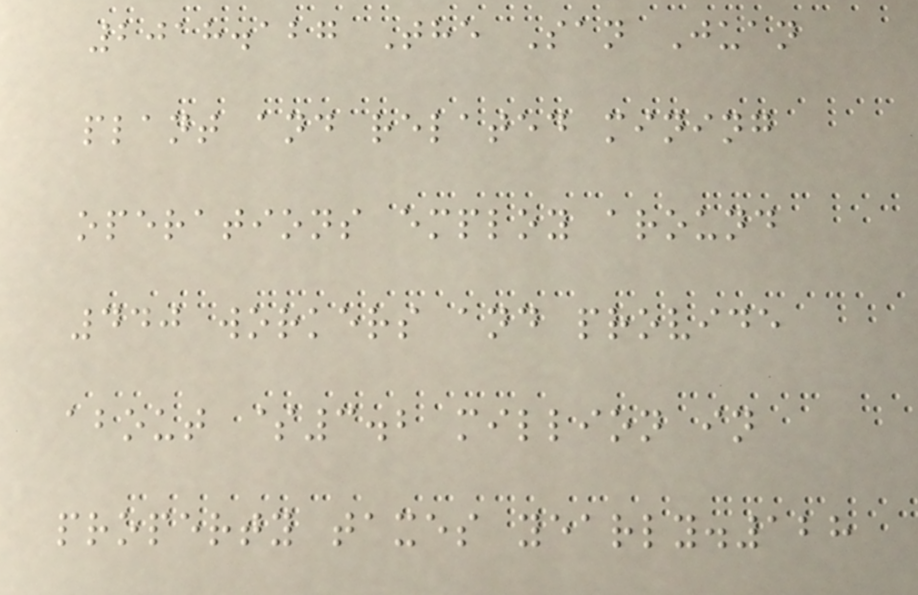2018.127 The San Juan
plant and related mining
operations employ around
440 workers and provide
about $3.2 million in
property taxes yearly.128
